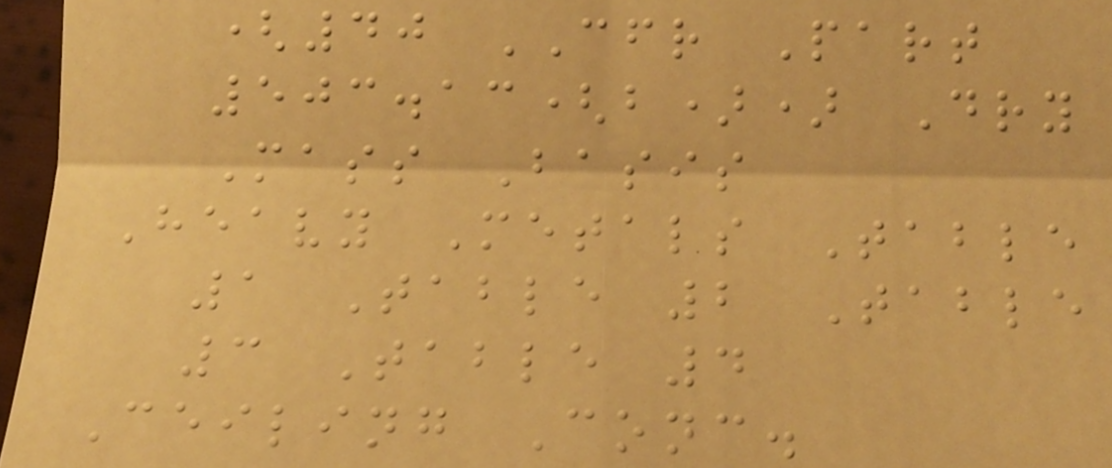(40 CFR Part
503.13(b)) Dry
Mass Basis
Heavy Metals Table
1 Table 2 Table
3 Table 4
Ceiling Conc.
